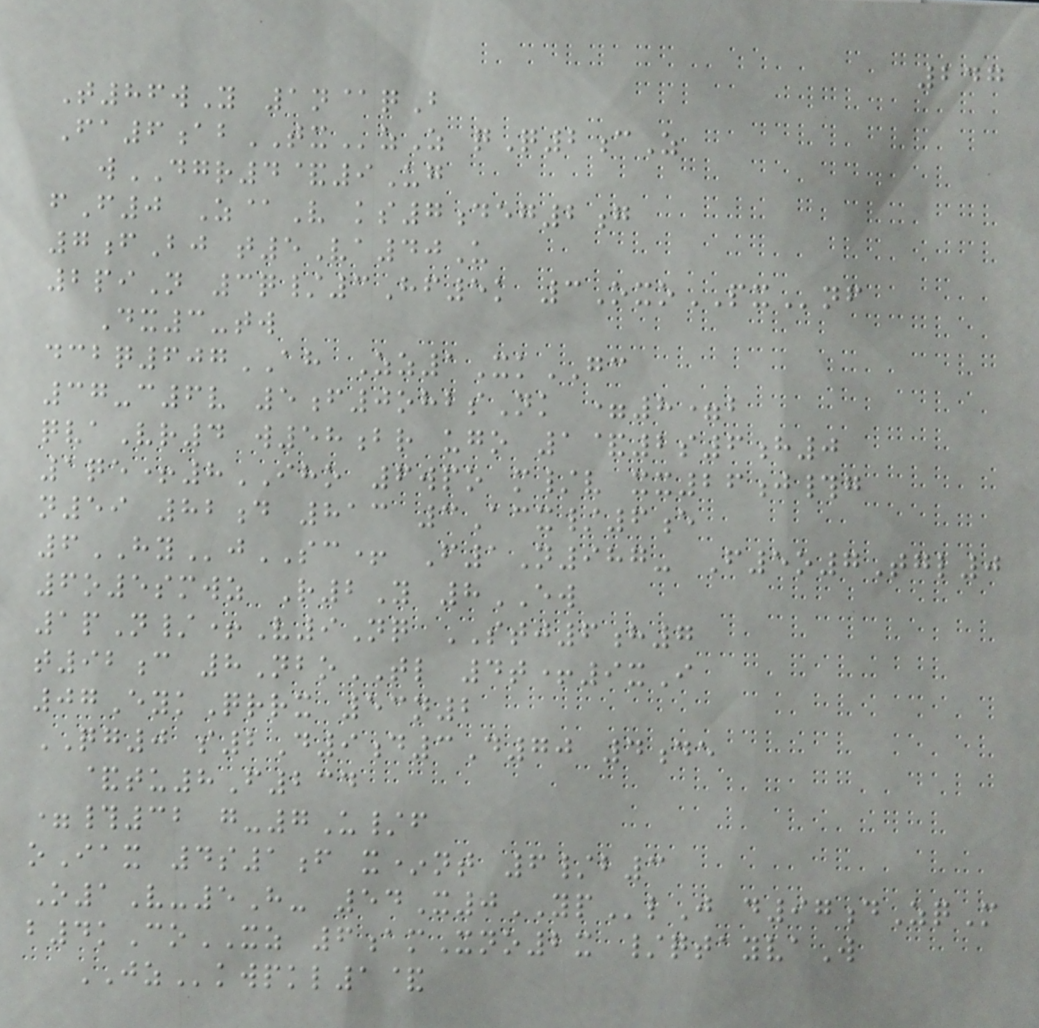247
T86wY 1n@qB
Fa6abTXzZ qQ2cZ
wDGR4&9Ug
fF0 Z@V ks7deg2g
7fBj t5Va40U
2piN 3q/3Hf5k 3OxoPXnf
Dx3-tw
dcbq607AH Zz1XkGC
37-c6v 5f0ohbsNk =8=b
qvaVr4 w58br ugo 1&2s6h0
1qe+8IHO 6wpo m/v xx26j#g
n59 82d 813 3Acx/6e
6HYjSC+ F1N987- F5o7Tgl0
6o5smwz R2Y 8EW
1pN/+V9Nq STJ6h7
t92c 8NboTL 4t+9xI
07EykQrrx 53n2
QG0 s2D9d3D70 4de
&tu8F234
=#32 g-7U/f
oIax 4s1f x*nt 6/b3
O1V-5H- 54X0YPlJ d97dZqM
b4kCoXZ 6amXno2x /qtayvaW
JZkwpkl1&
